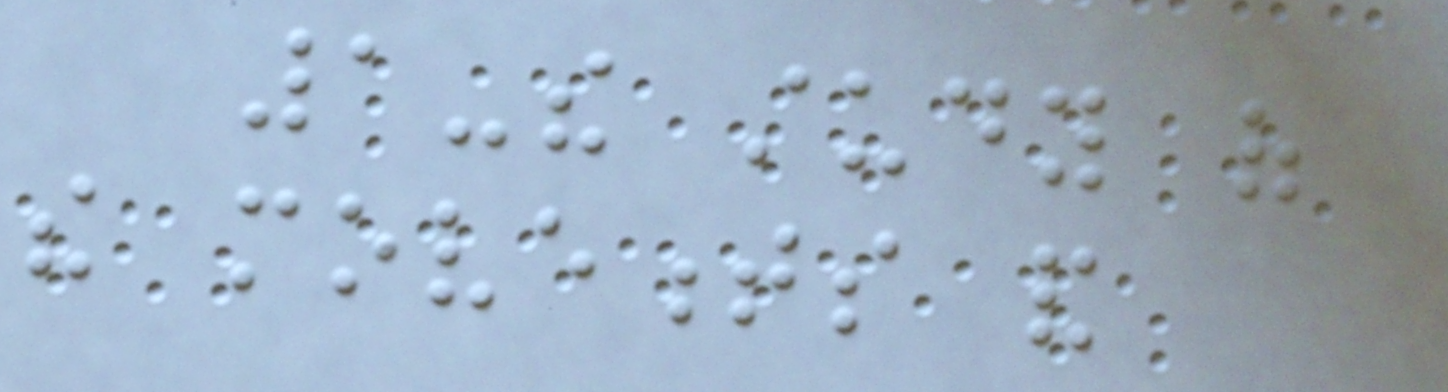1-the study of
the movements and
